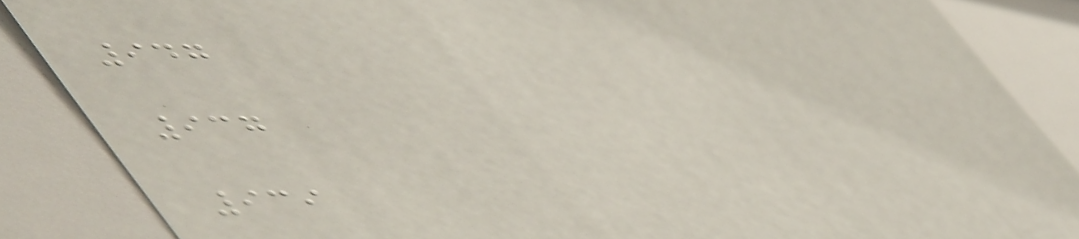947
937
939
